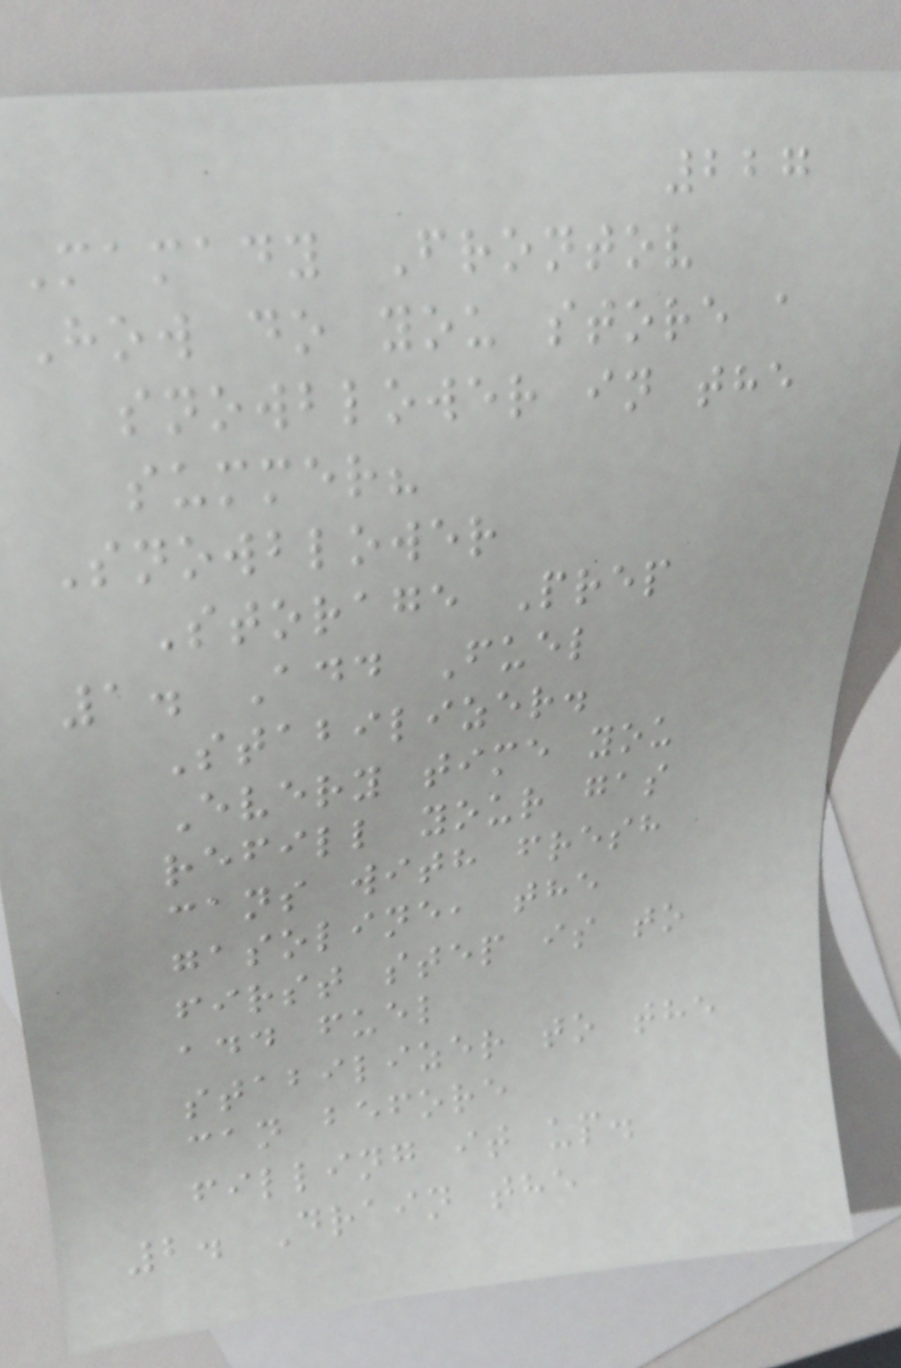227
Mamady Frontov
How do you store a
snowblower in the
summer?
Snowblower
Storage Prep
1. Add Fuel
Stabilizer.
Every time you
refill your gas
cans with fresh
gasoline, the
first step is to
add fuel
stabilizer to the
can before
filling it up.
2. Drain the
